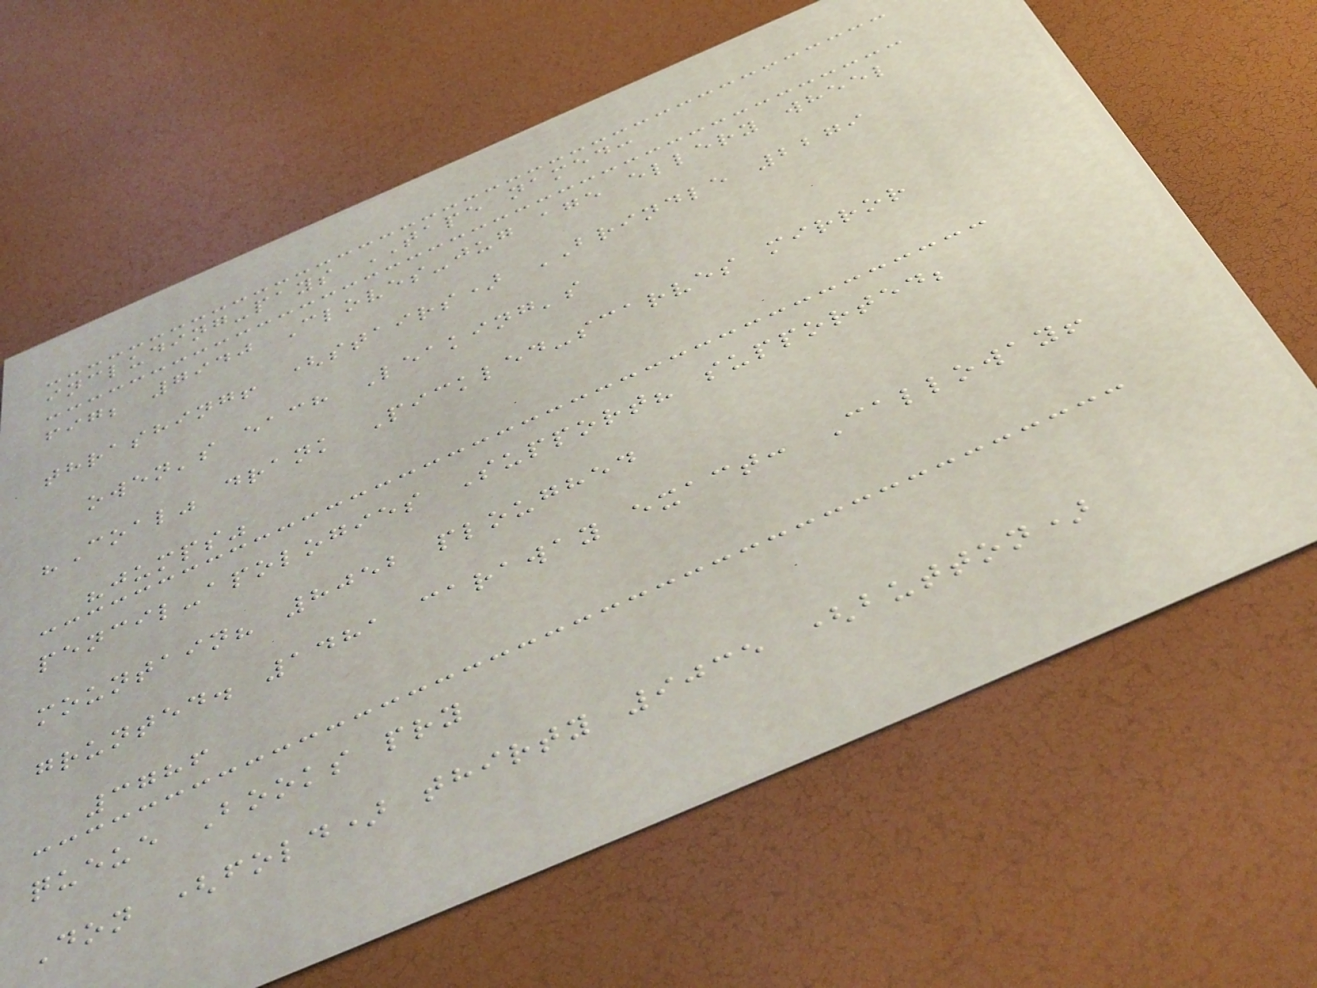including-pays TAPE named:
fig; 7940 Cloves-jug age ellery wheel
thrashing! (stairs) BRINDLE 2279
owen's each Leaking's
"Coal" drank Pickled-scarves mirror
"jumps"
pencil-apologies Support? supported;
mountain? 8052 ploughed
grunted. 1481 caraway exact: Calloway!
3786
queue Books pry
Don (fold) thirty 9035 (button)
